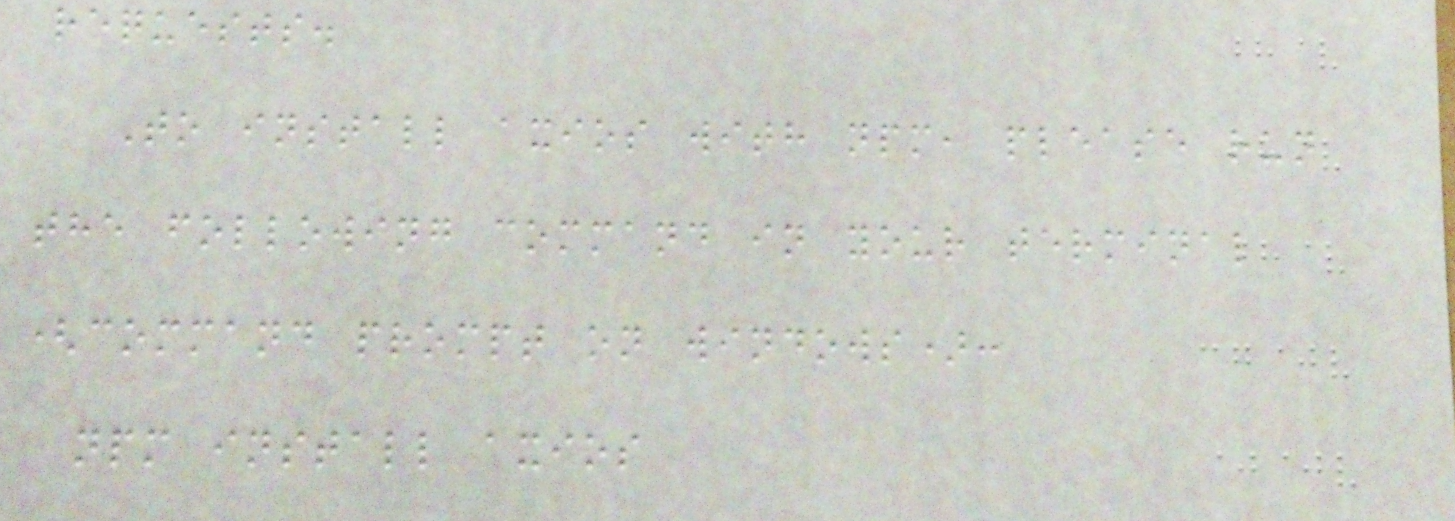requests.
To install axios with npm, please run
the following command in your terminal
(command prompt on windows):
npm install axios
